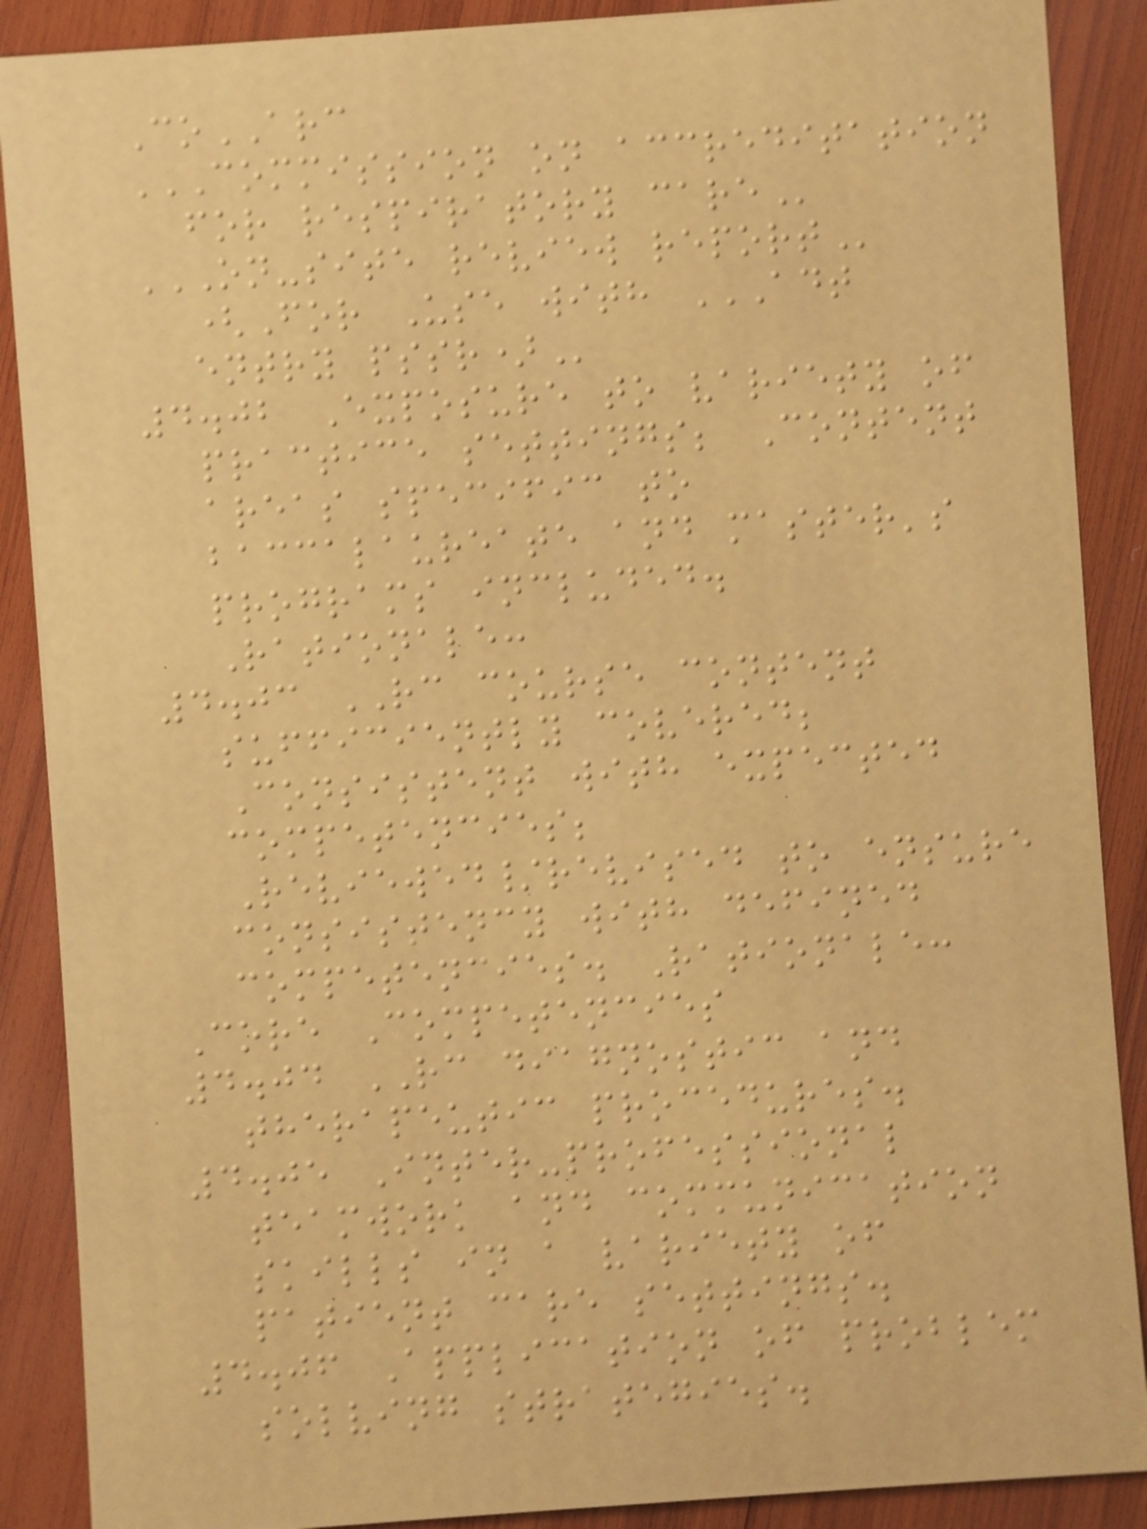CoARC
COMMISSION ON ACCREDITATION
FOR RESPIRATORY CARE
ON-SITE REVIEW REPORT
(For Use with ADT
ENTRY PSSR)
4.02 Exposure to variety of
practice settings; Content
areas specific to
baccalaureate and master's
programs included.
Rationale:
4.03 RC course content
sufficiently covered;
Consistent with expected
competencies;
Reviewed/revised to ensure
consistency with defined
competencies. Rationale:
Core Competencies
4.04 RC diagnostic and
therapeutic procedures.
4.05 Inter-professional
teamwork and communication
skills in a variety of
patient care settings.
4.06 Application of problem
solving strategies.
